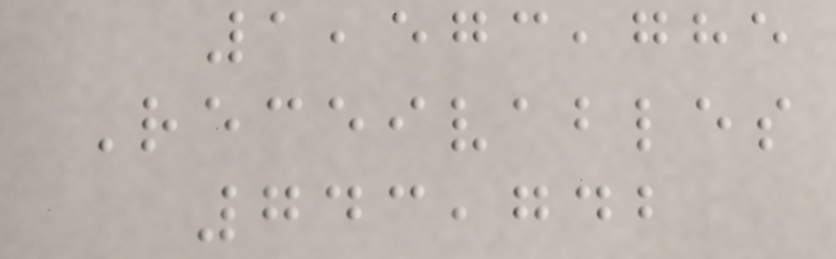1,573,785
Receivables
743,742
